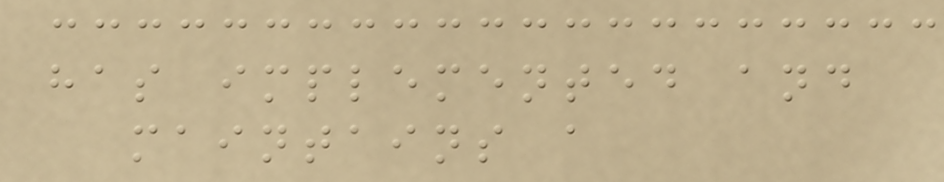has implemented and
maintains a
